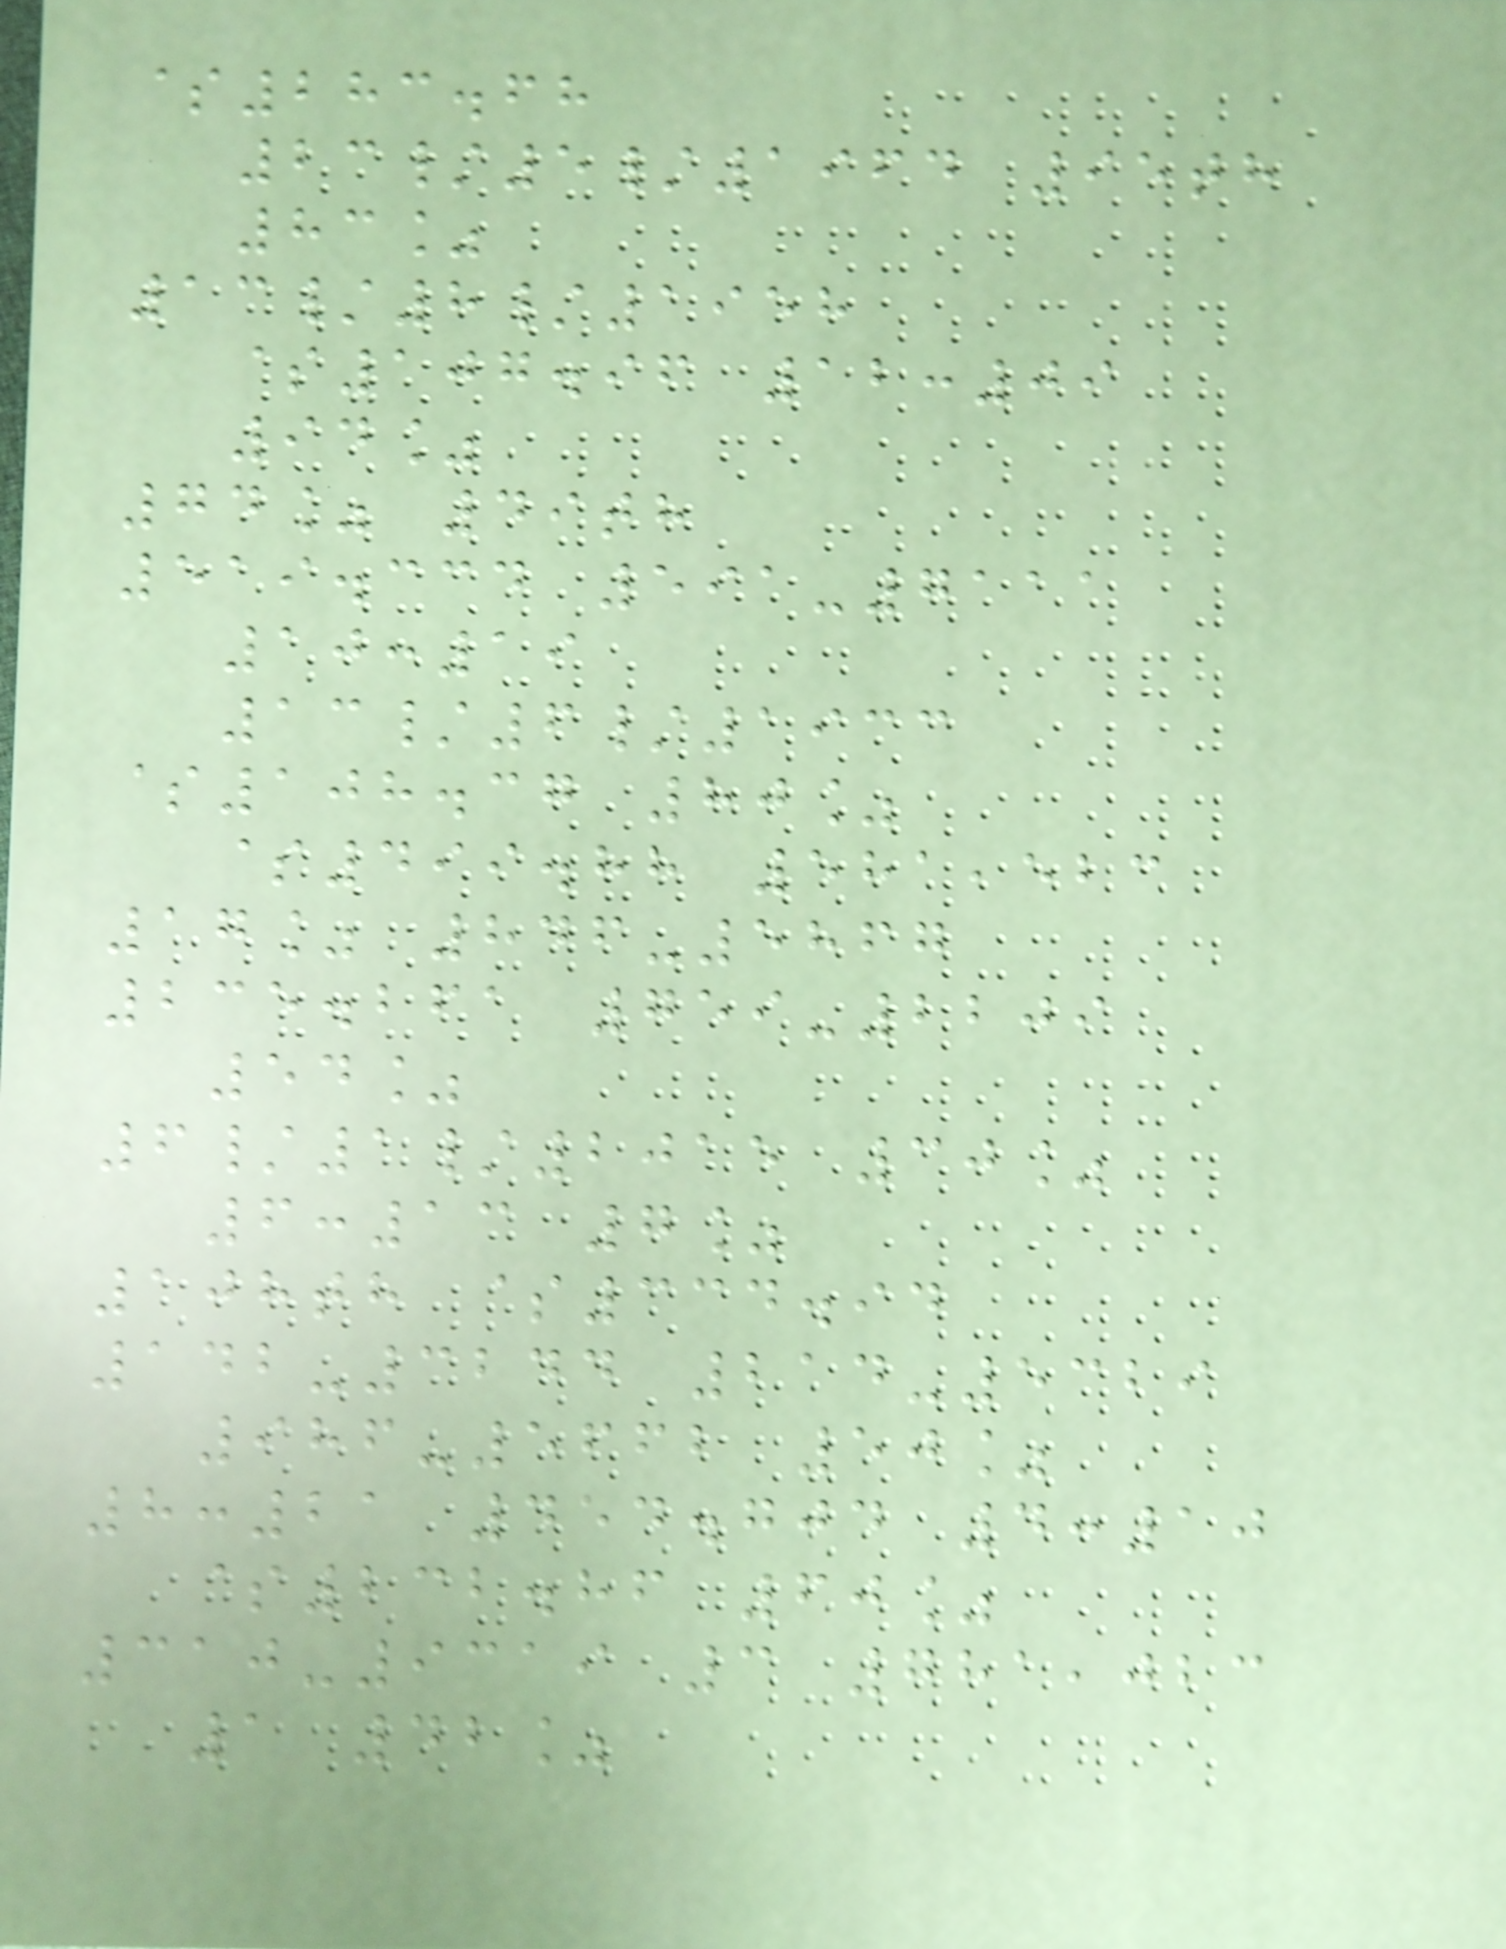$283.68
23/5/1964 95th
83%
13/8/1958
$107.96 12:09
94%
74% 49th
519.334 591-7111
10:19
13/6/1933
$108.37 80%
$499.88 581,523
17% 846-5867
235.261 759-2209
54%
6/1/2015 30%
6:13 7%
108th $334.94
142-3244 214-5329
986-5662 50%
8:21 454.704 4:10
$232.86 60%
310-9319 3 781,023
1 42%
